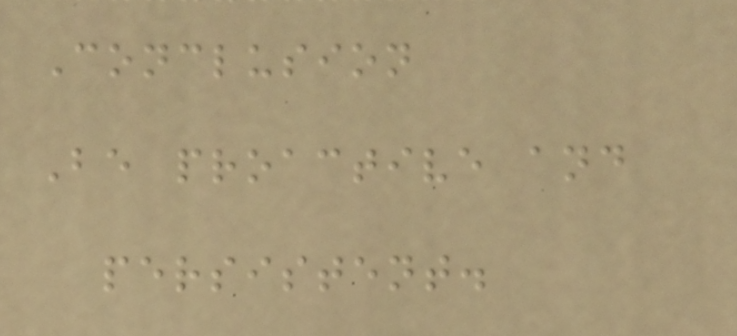Conclusion
Be proactive and
persistent.
